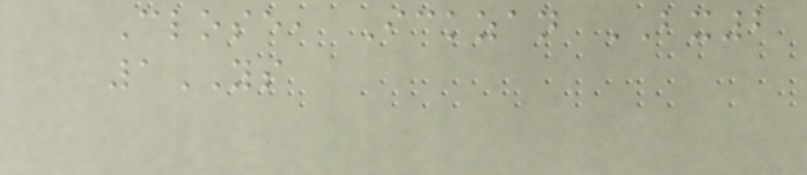Close, Ickzan BX2
1YS
